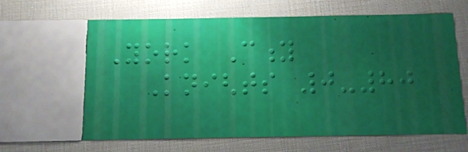York City
Knights 0-80
